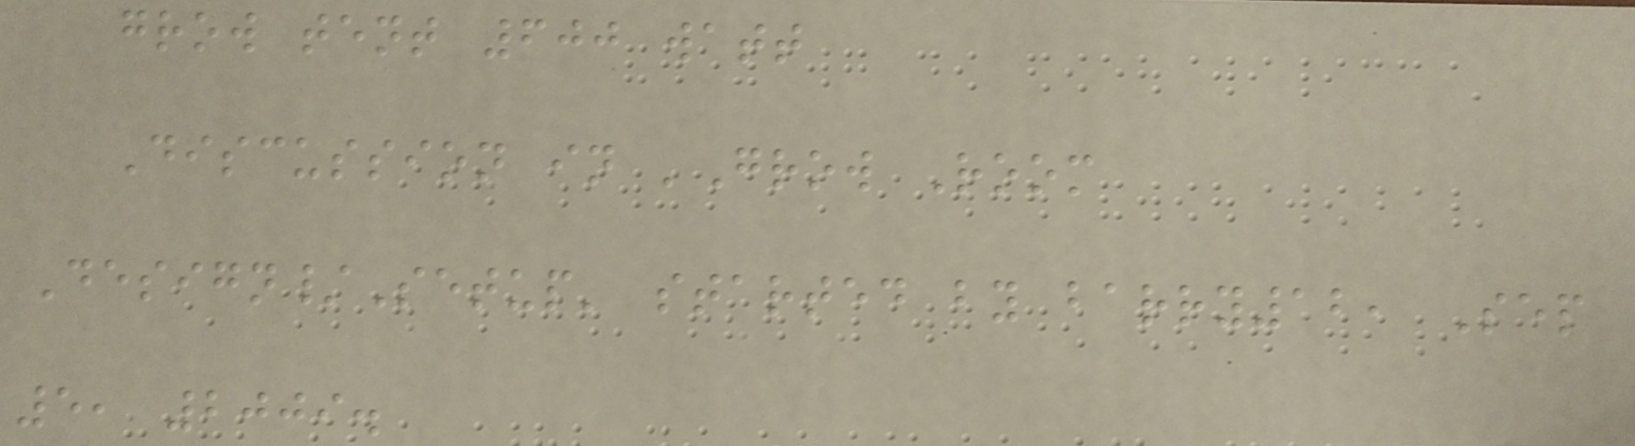grow tent 600 watt
Discussion in 'Grow Room
Design/Setup' started by barry12, Sep
5, 2009.
